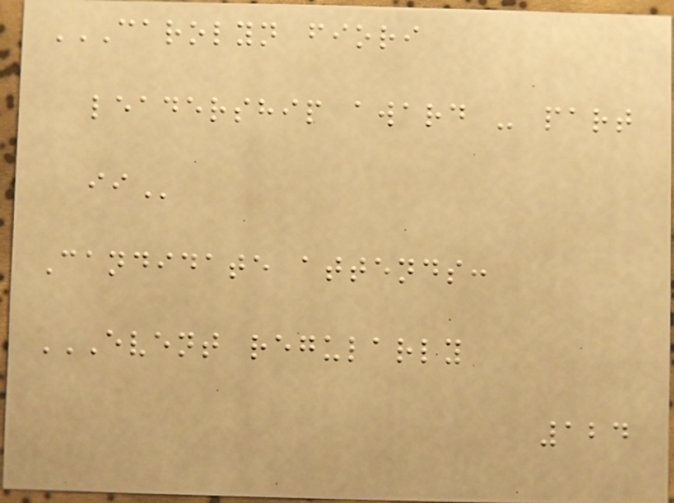CAROLYN FIORI
LEADERSHIP AWARD - PART
II
Candidate attends:
EVENT REGULARLY
124
